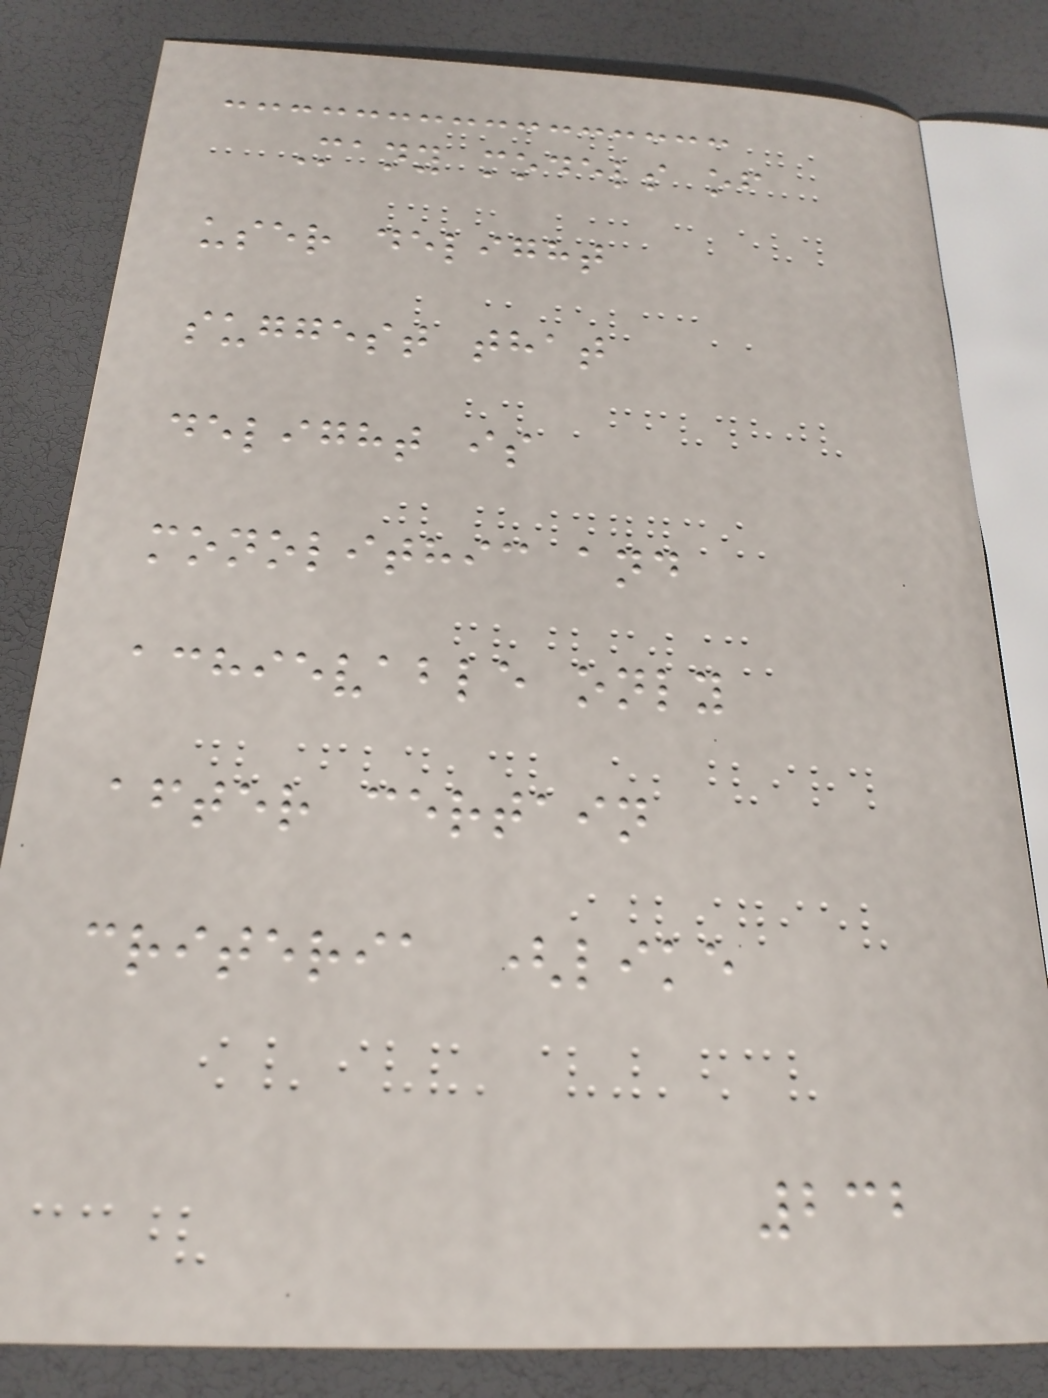Many models of
user delight
suggest that
delight is
monolithic and
achievable only
after certain
criteria (like
232
